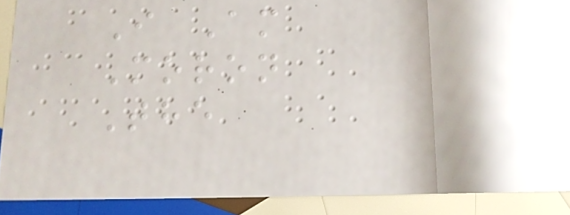I Am
Moron
The
